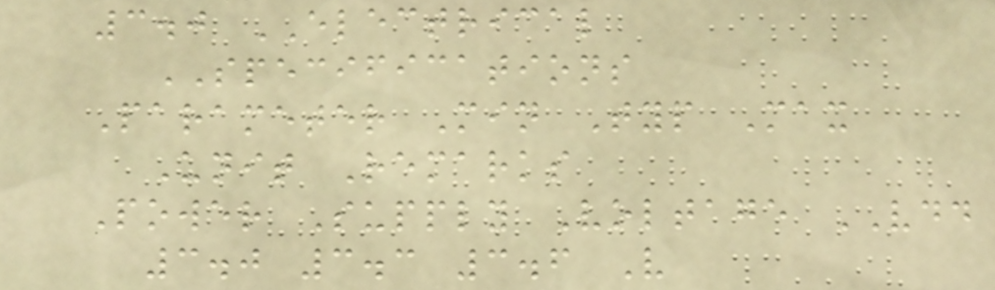3.0 ELECTRICAL
SPECIFICATIONS
Parameter Min Typ Max
Unit Remarks
Power Supply Voltage VDD
3.0 3.3 3.6 V
